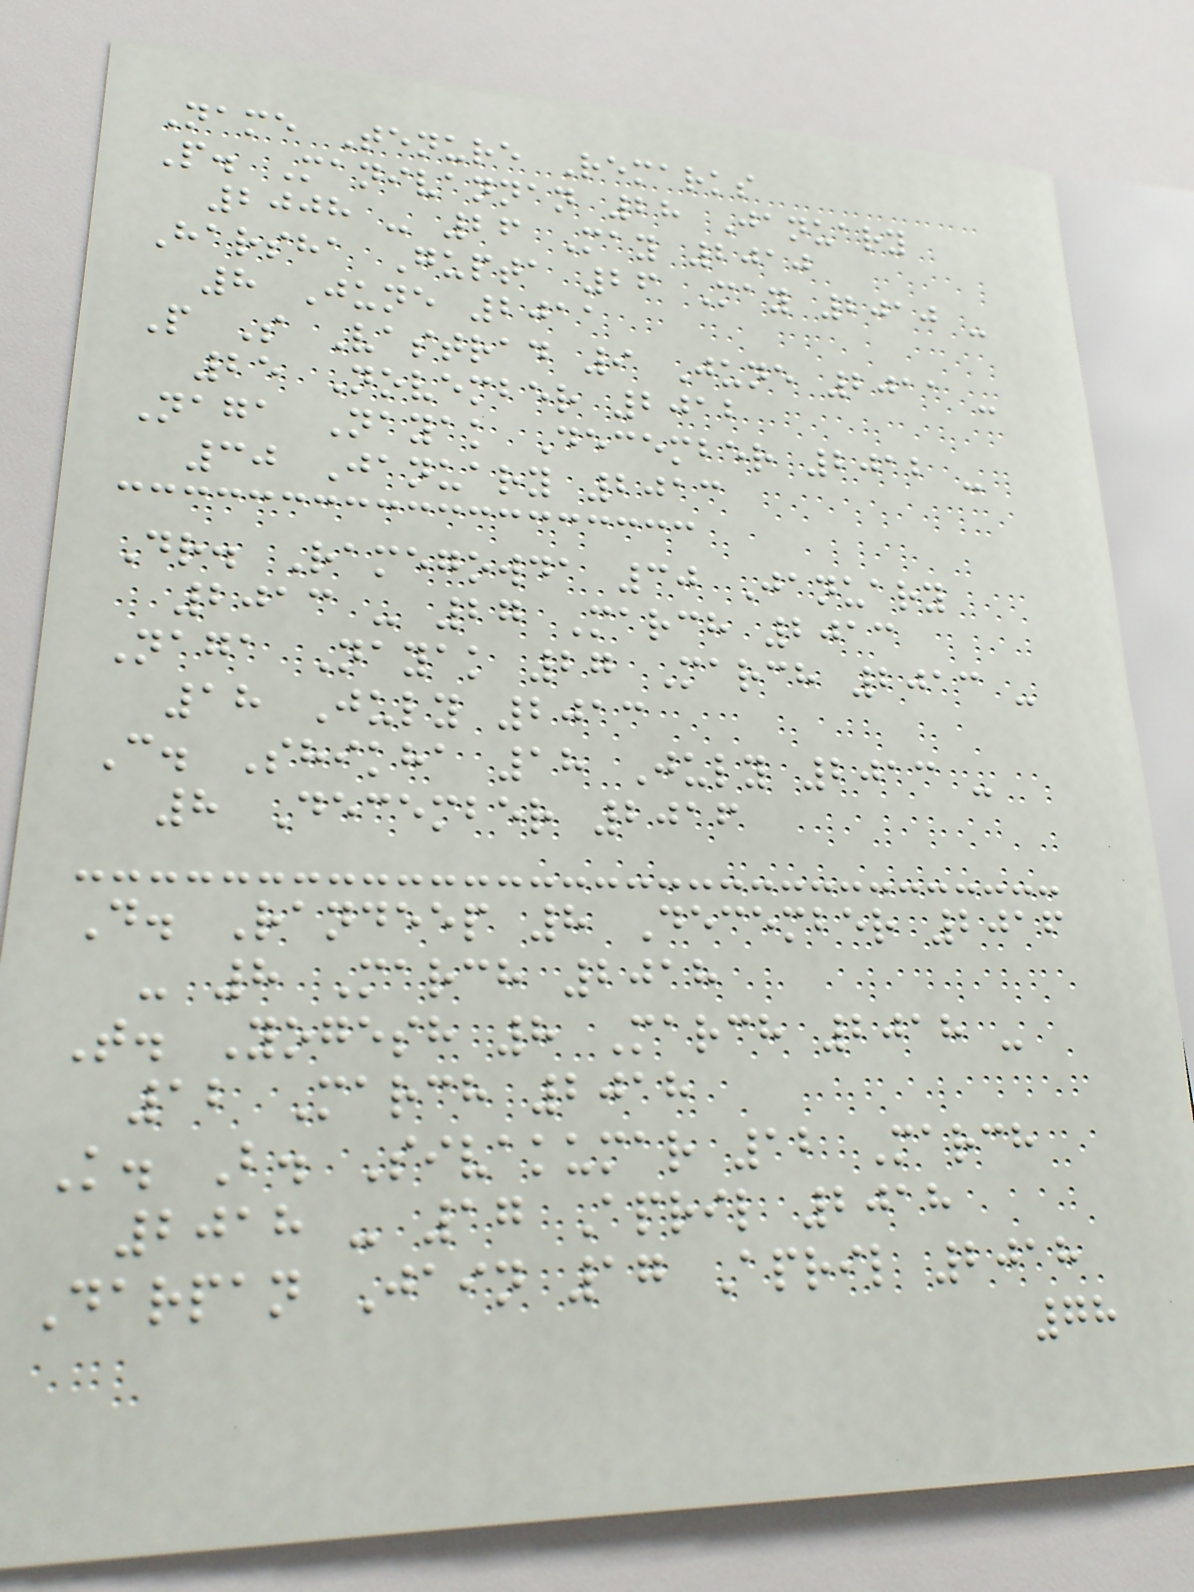Name Tenure Remarks
P. Manivannan 28 January
2008 - 26 May 2010
Harsha Gupta 26 May 2010 -
8 June 2011
P S Vastrad 9 June 2011 -
25 November 2012
Naga Nayak December 2012 -
30 January 2013
Dr. Ramegowda 30 January
2013 - 27 March 2013
Naga Nayak 27 March 2013 -
18 July 2013
C. Shikha 18 July 2013 -
8 December 2016
D. Randeep 8 December 2016
- 8 March 2018
T. Yogesh 8 March 2018 -
12 March 2018
K. B. Sivakumar 12 March
2018 - 17 April 2018
Darpan Jain 17 April 2018
78
